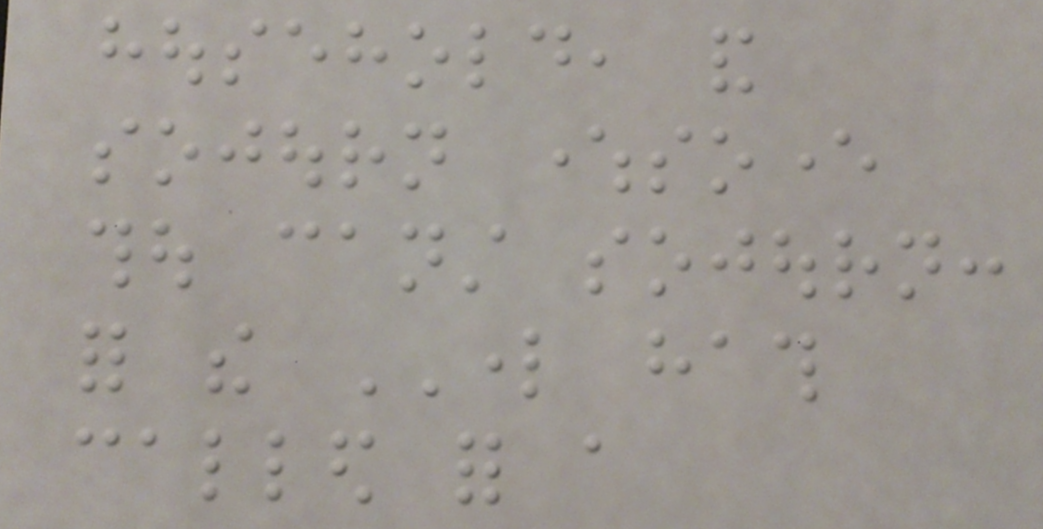household, and
sojourn wheresoever
thou canst sojourn:
for the LORD hath
called for a
